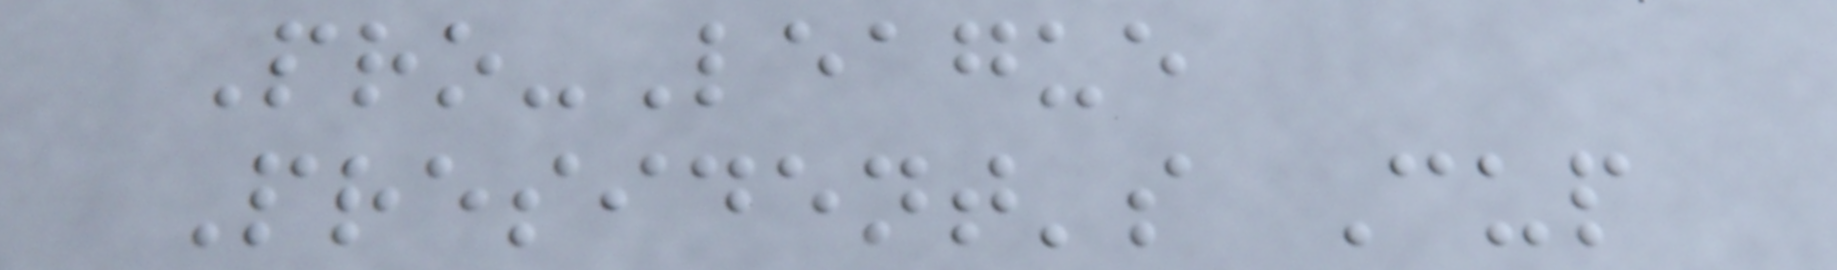Pro-League
President's Cup
